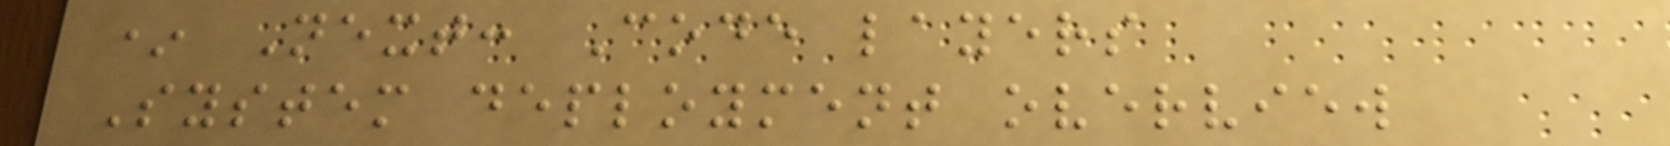* Next: Code layers
System deployment overview
